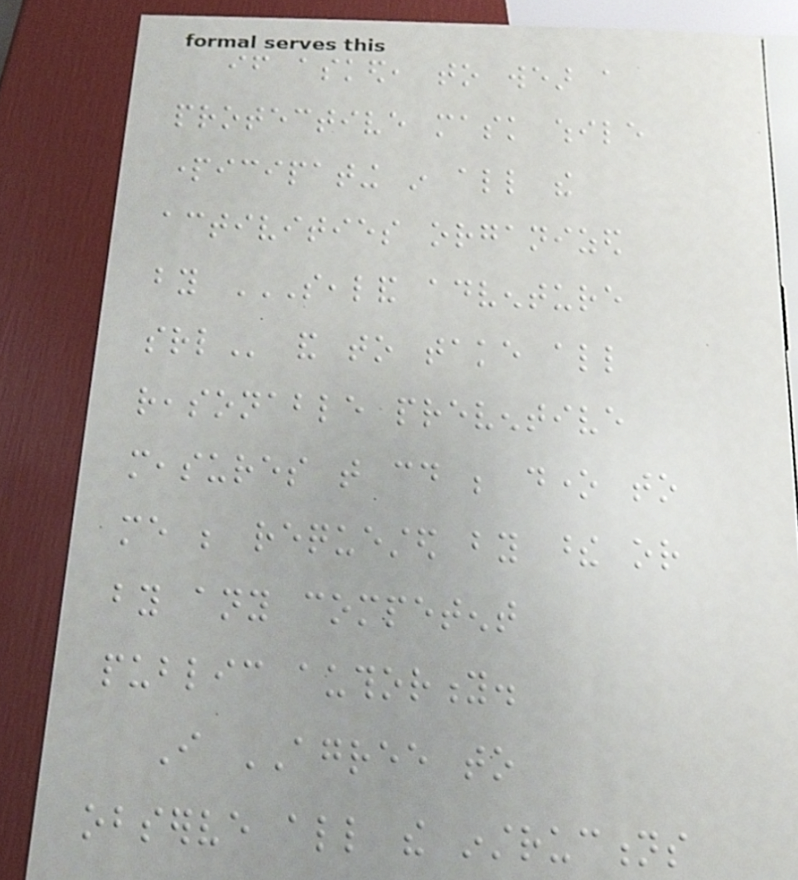if asked, to wear a
protective mask while
participating in all the
activities organized
by SEALAND ADVENTURE
SRL and to take all
reasonable preventive
measures that could be done to
me be requested by these or
by any competent
public authority.
I AGREE to
observe all the instructions
